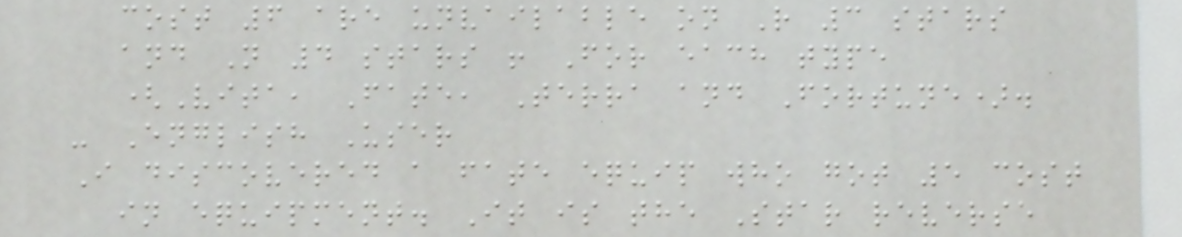cost 6 are unvailable on R 3 stars
and N 4 stars ! For each type
(Vita, Fate, Terra and Fortune).
- English User
I discovered a fate equip who got 5 cost
in equipment. It is the Star reverse
